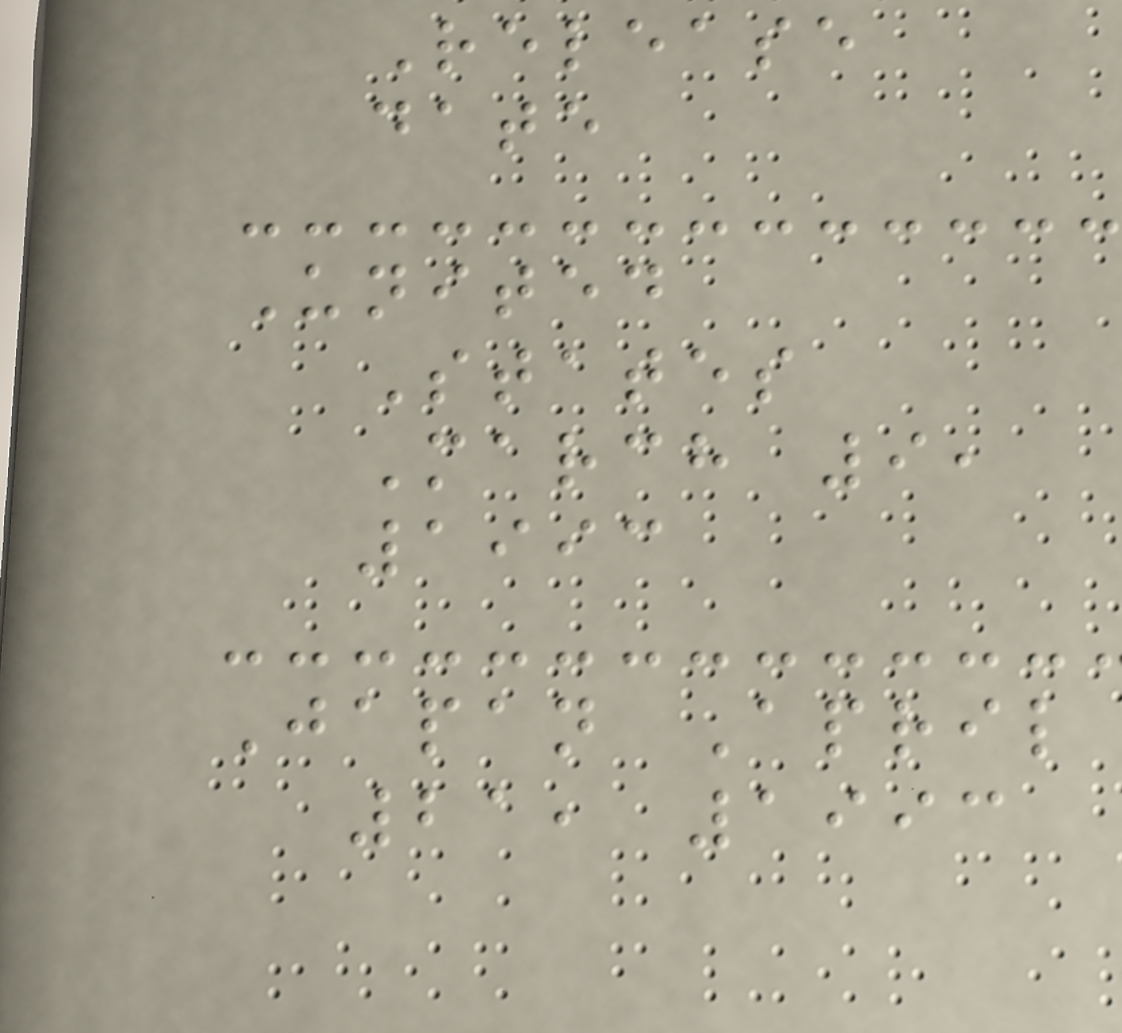Release
date
United
States
March 9,
1993
Japan April
21, 1993
